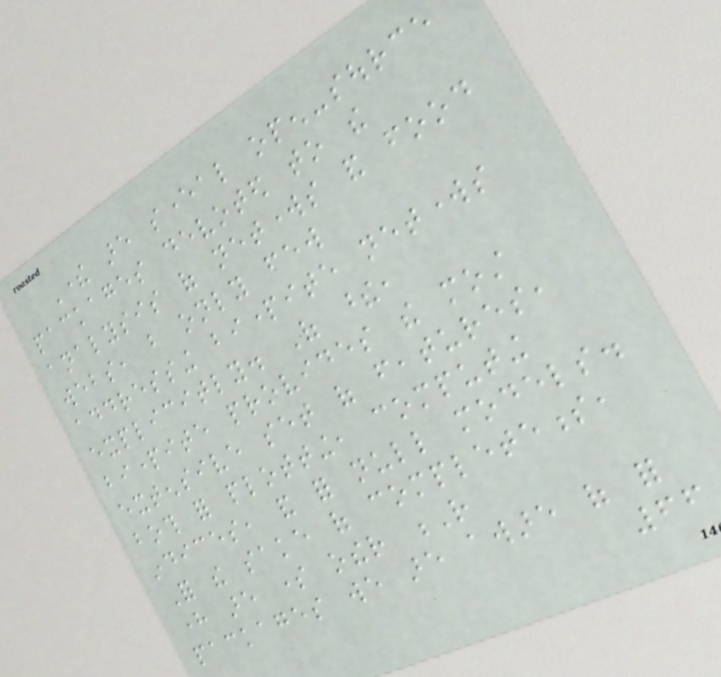There are several open-source
packages devoted to the
analysis of networks and food
webs, but only few
addressing bipartite networks
explicitly. Of these,
bipartite provides the most
extensive set of features,
both for plotting, computing
indices, and for null models.
For the sake of completeness,
here are some other R
packages we are aware of for
66
